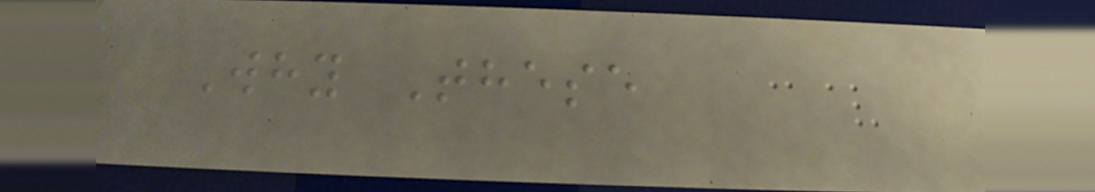Why These
